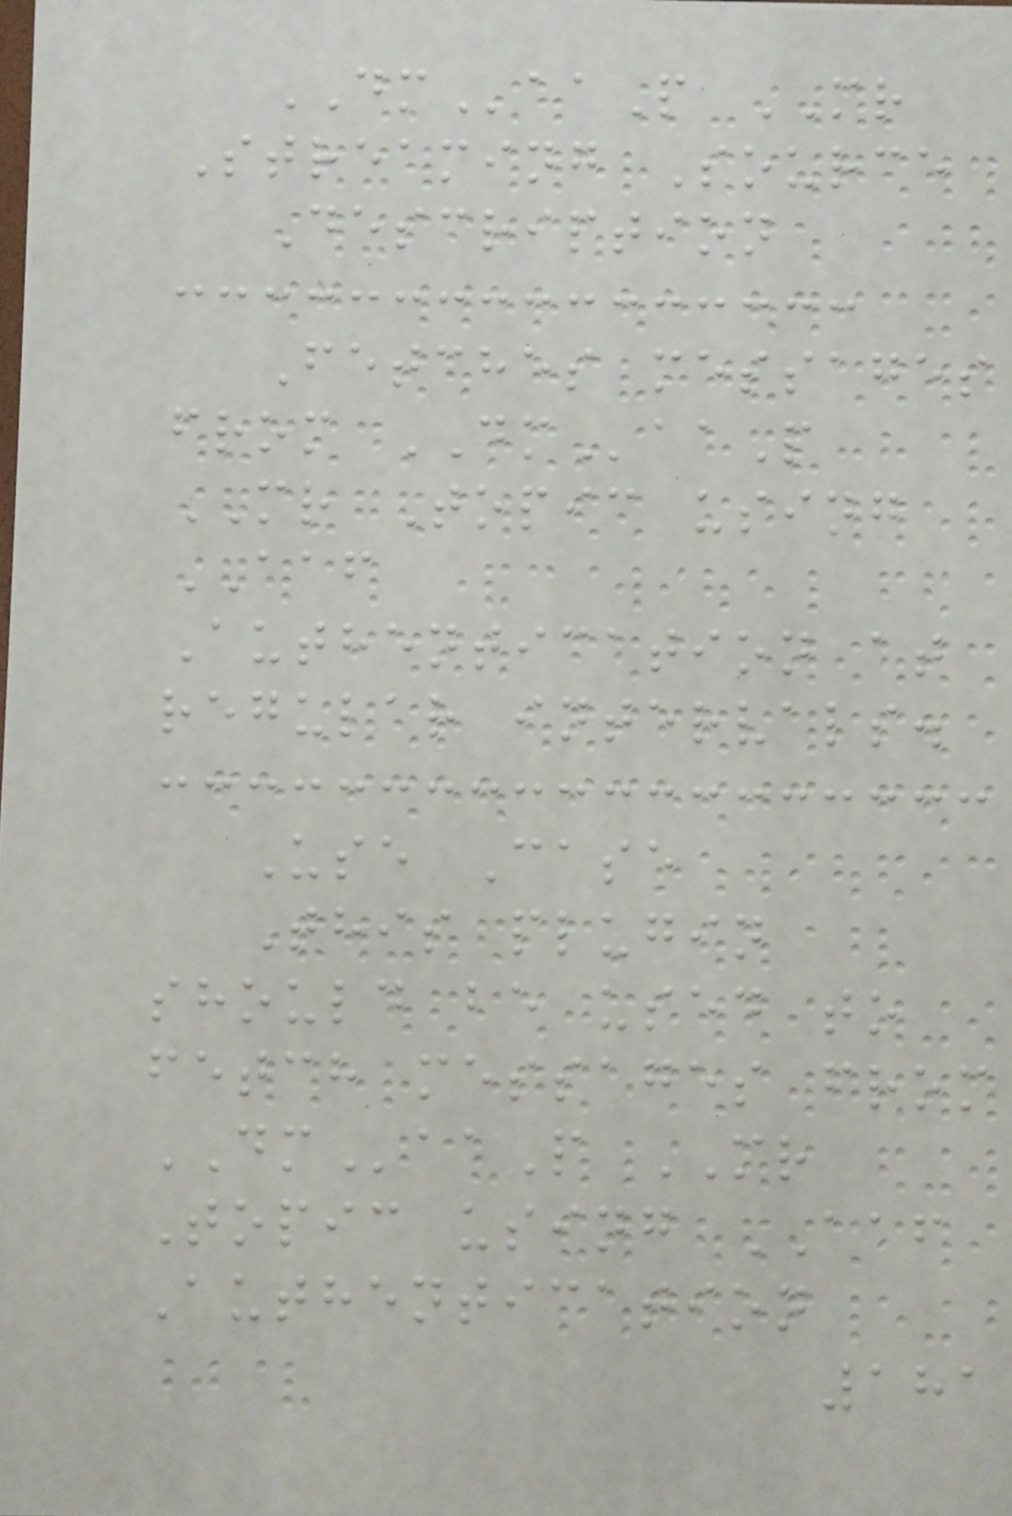DMaaP MR
Streaming Source
Description
Fetches messages
from DMaaP
MR Topic using
AAF
Authentication at
regular intervals.
Use Case
This plugin
should be used to
fetch messages from
DMaaP MR
Topic using AAF
Authentication
181
